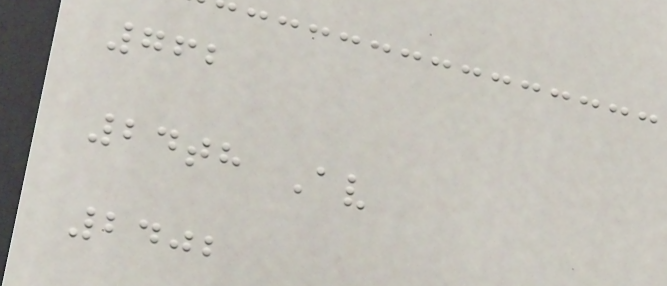762
24th Av
2402
